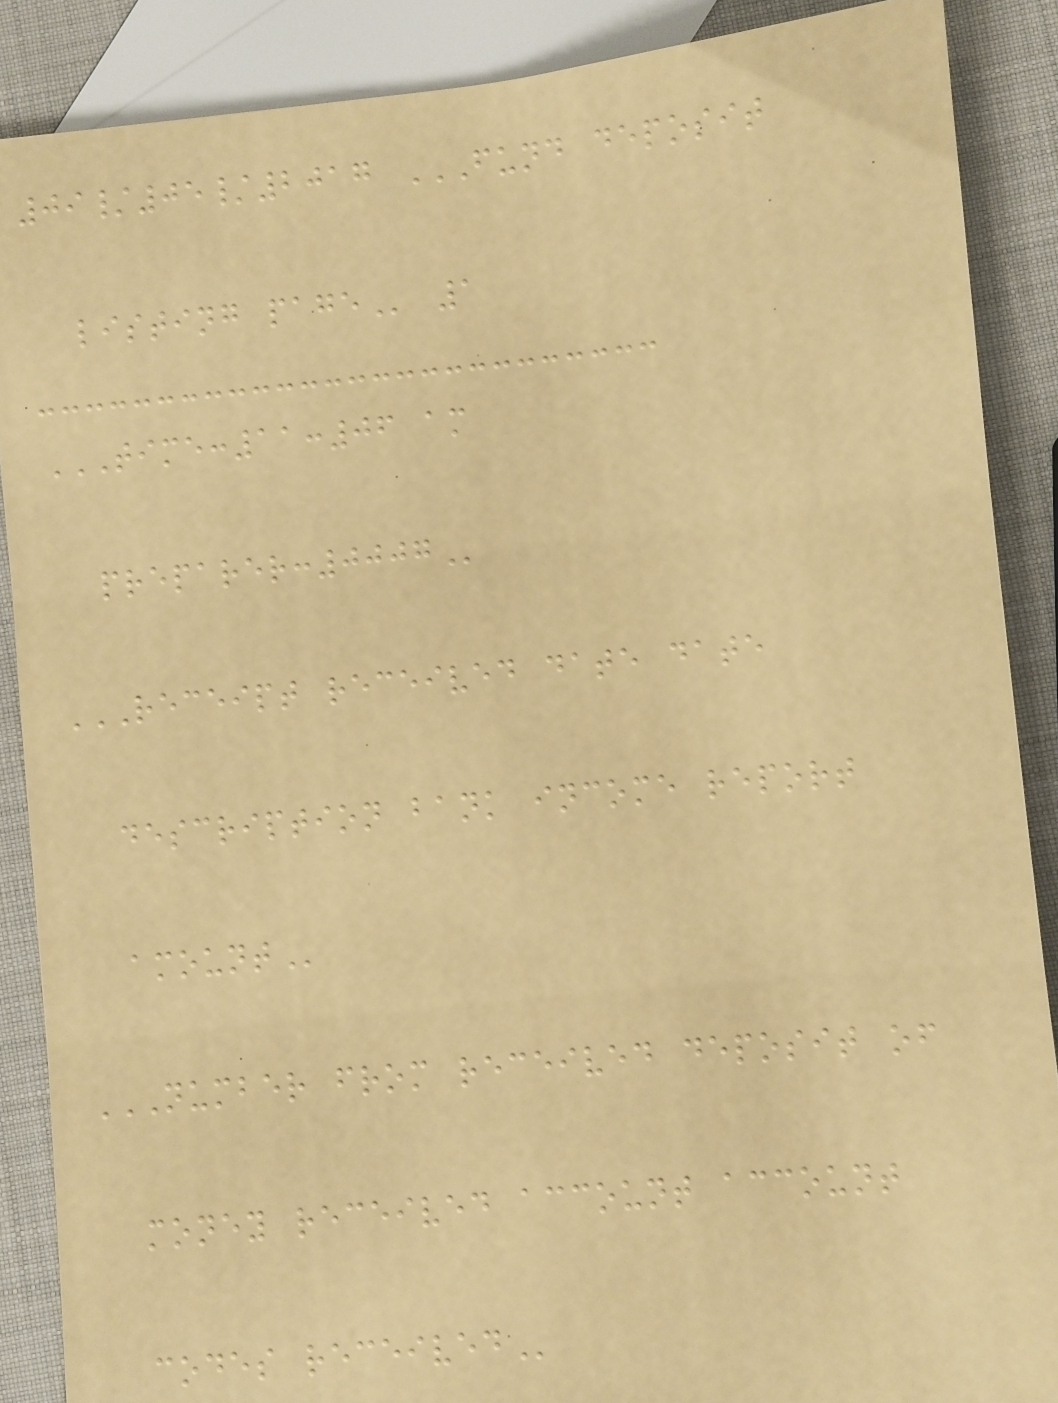09/05/2017 FUND DEPOSIT
LISTING PAGE 1
TIME:11:06 AM
PREPARER:0007
RECEIPT RECEIVED DATE DATE
DESCRIPTION BANK INCOME REPORT
AMOUNT
NUMBER FROM RECEIVED DEPOSIT OF
MONEY RECEIVED ACCOUNT ACCOUNT
CODES RECEIVED
